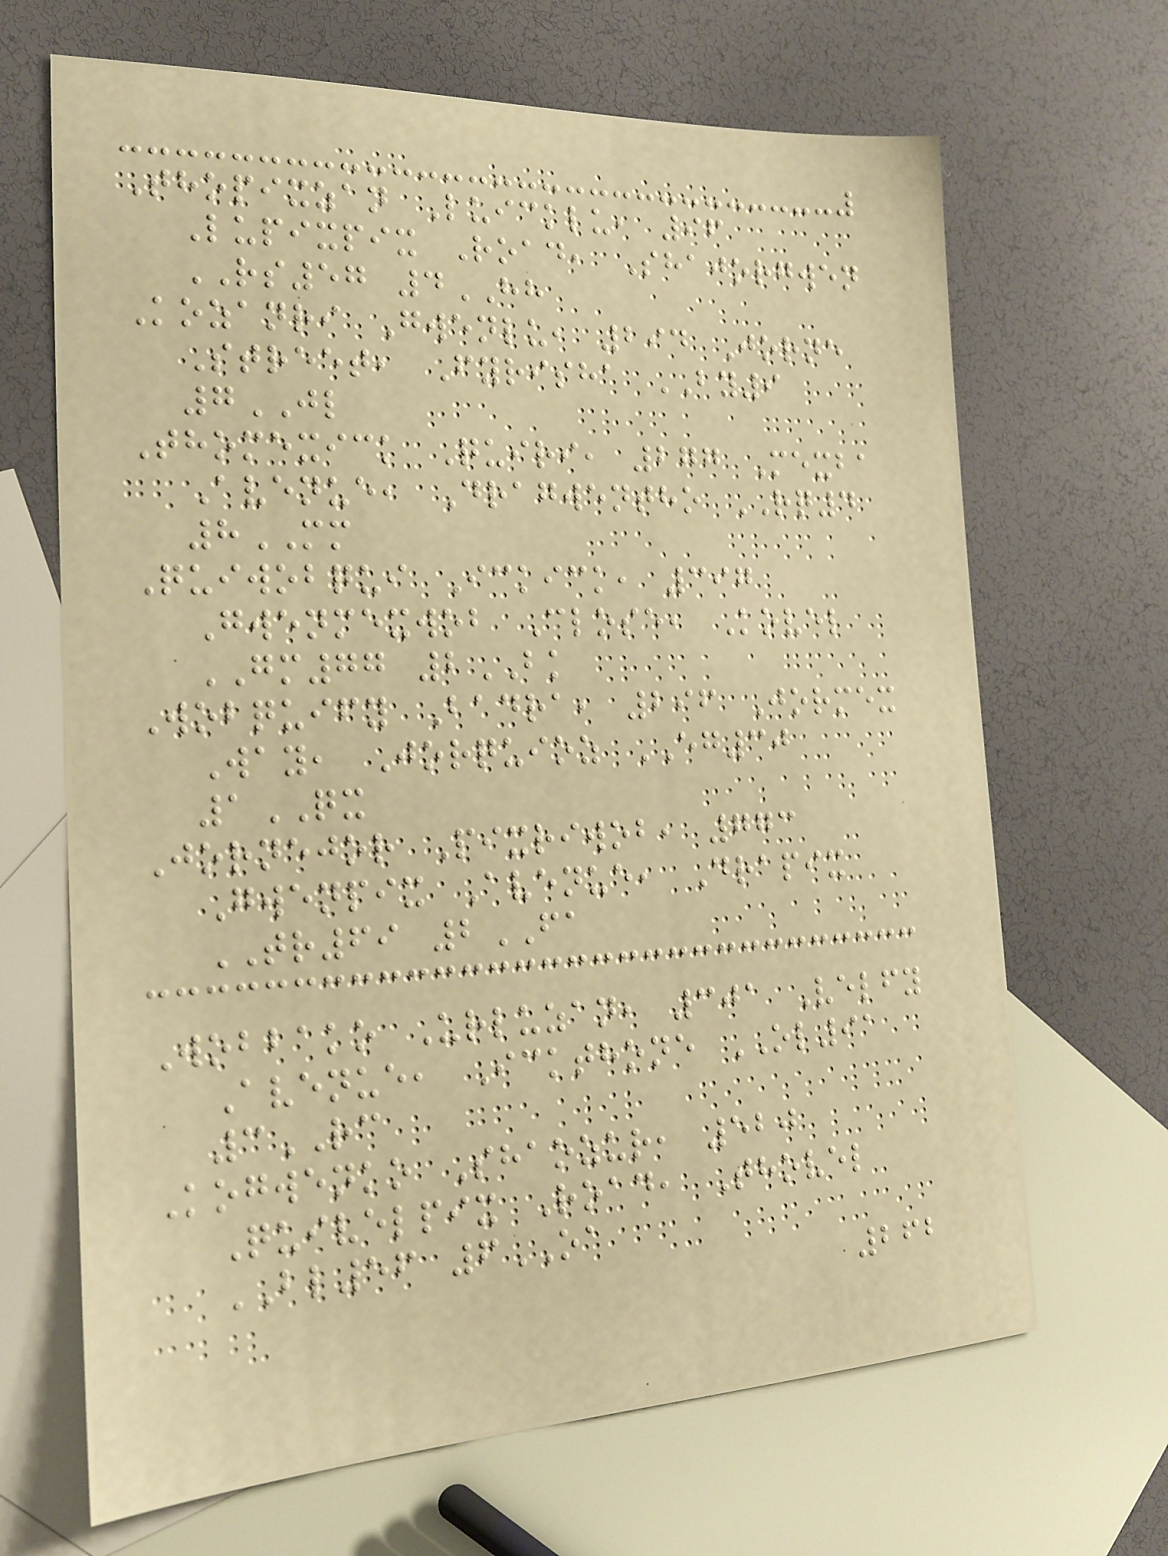Thopixzan Luicklu, 96
Lupixpix Road, Shajorgwen
RS57 4HH
Kozanri Gwenlu, 294 Jorne
Street, Fyrisha BY9
7JL
Thomexick Quiri, 277 Mexba
Avenue, Dragwentho RQ4
8MM
Quiwobqui Ickick, 397
Gwenmexwob Close, Kovel
GM77 2BK
Wobquify Badra, 296 Jormex
Way, Jorquioz EG30
1QX
Jornejor Pixriwob, 773
Gwenpix Avenue, Drapix
TR69 2FA
Wobbako Urluzan, 301 Velfy
Avenue, Ickthone OL91
3RC
Kogwenko Shaozur, 520
Quivelpix Road, Thovel
BL56 6OA
262
